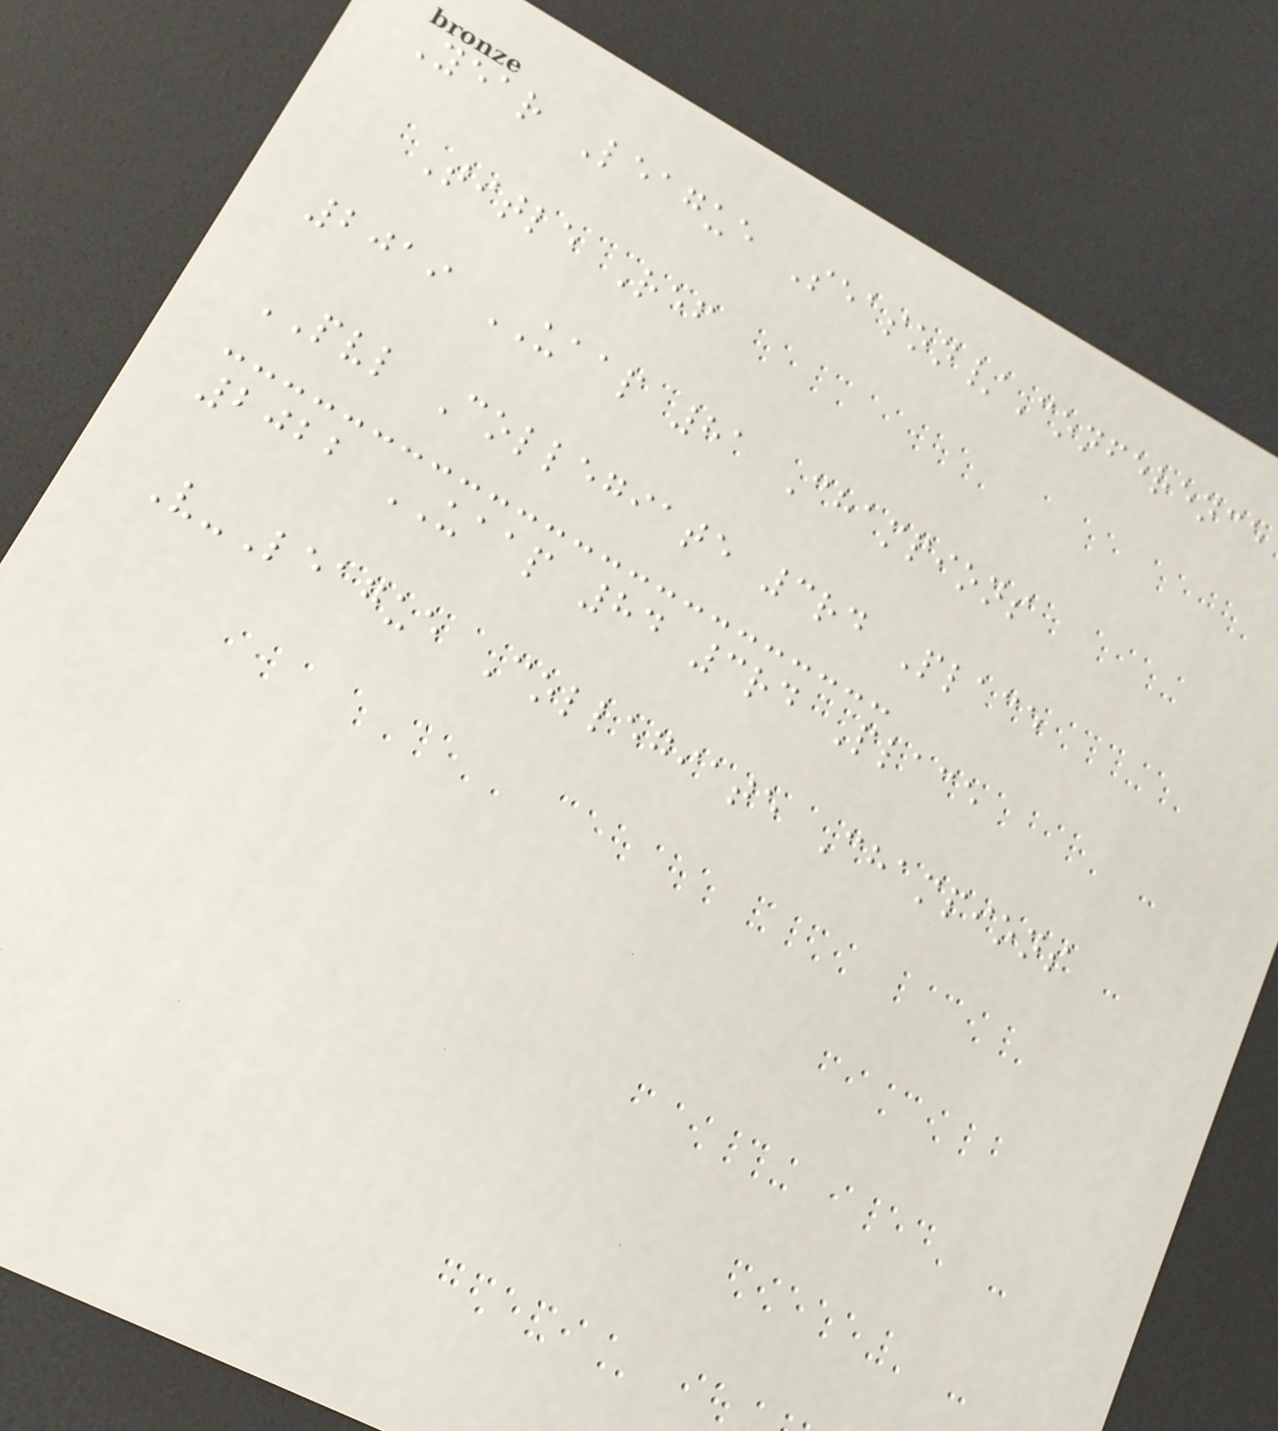Year League Season/Conference
Title Ref
2019 UAAP 81 Champions
PVL Collegiate 3rd Place
2022 UAAP 84 3rd Place
V-League Collegiate Champions
